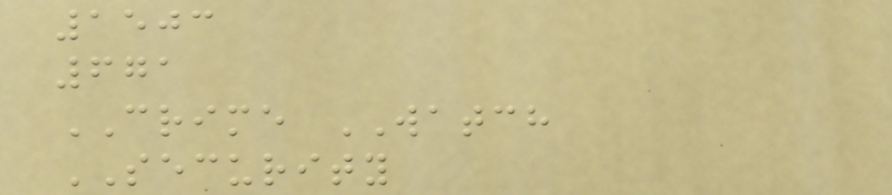1503
671
CRIME WATCH
SECURITY
